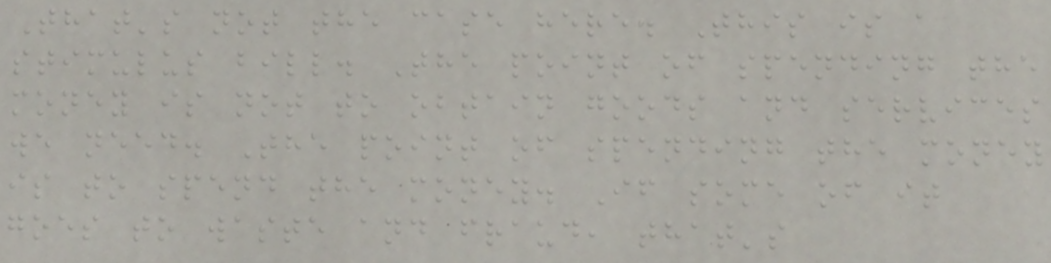That's not the case here. This is a
stimulus bill. The point of spending the
money is not to obtain goods and services
we need. The point of spending the money
is to spend the money. If some of it
goes to waste and fraud, that's
